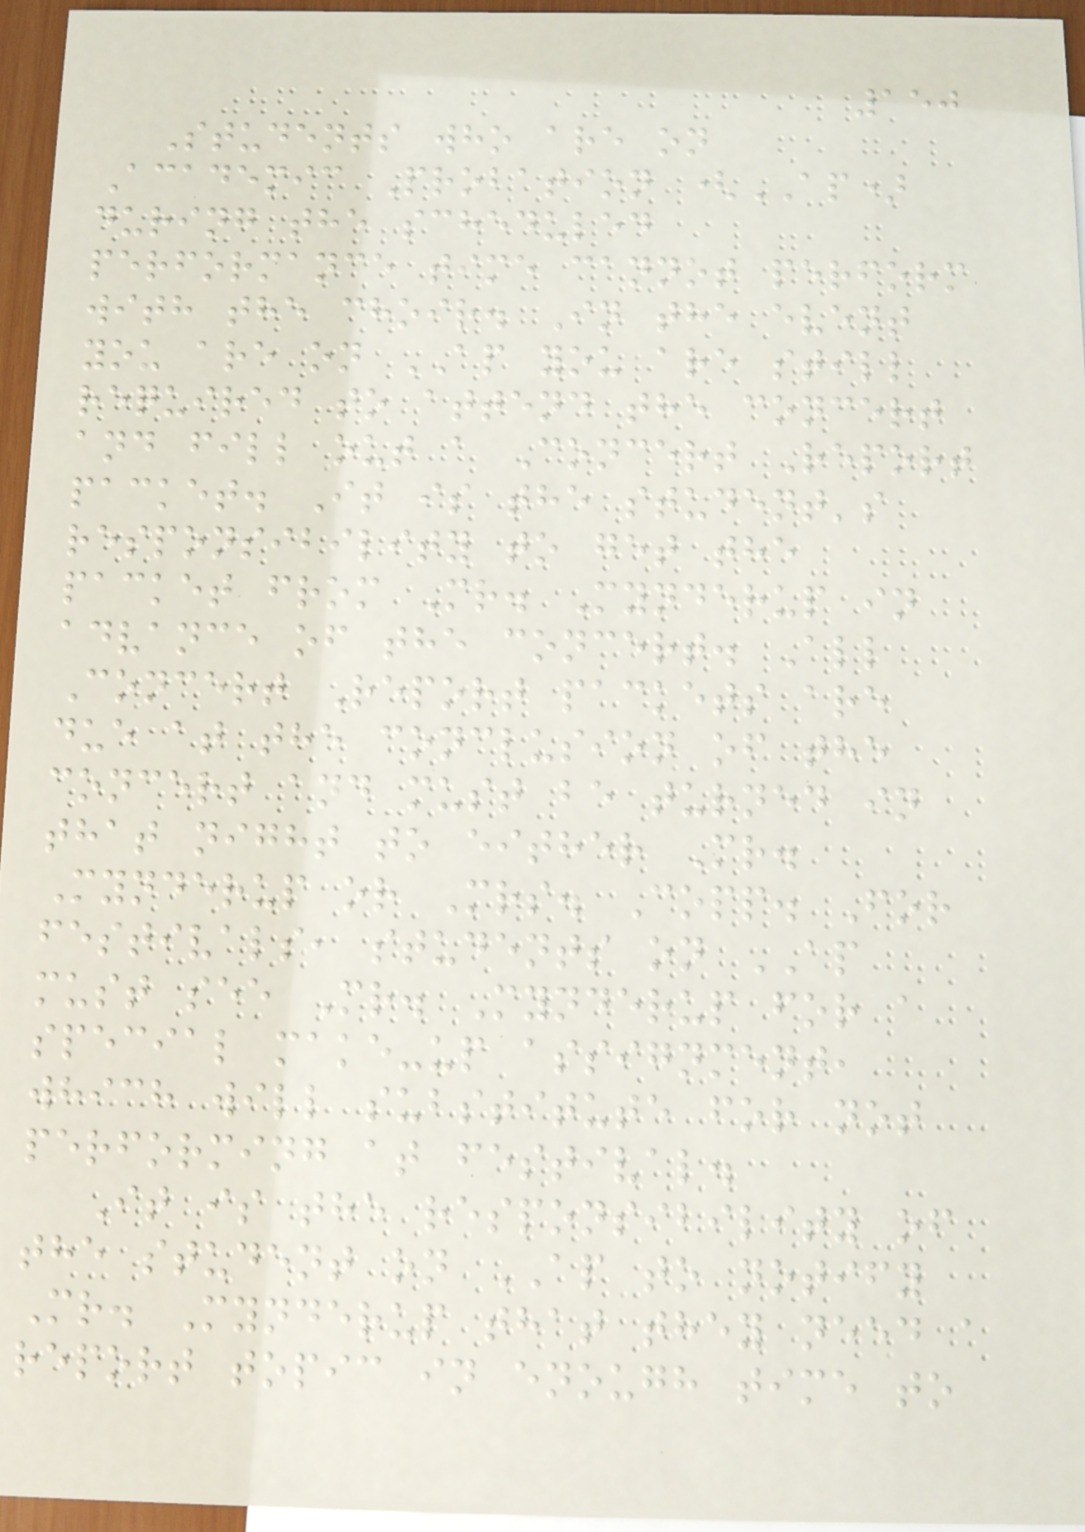150
Students who are on
Academic Probation (AP)
during the scheduled
performance time cannot perform
with the choir. In the event
you are on AP you are still
required to attend the concert
and fill out a Concert Report
packet. It is the student's
responsibility to get the
packet from Mr. Mynderup in
advance of the concert. All
Concert Report packets are
due at the conclusion of the
concert and must be turned in
that night to either Mr.
Mynderup or Mrs. Copp. For
festivals, students on AP
must see Mr. Mynderup for a
special make-up assignment,
which will substitute for not
performing at festival.
It is the responsibility of
the student on AP to notify
Mr. Mynderup that they need a
report topic in enough time to
